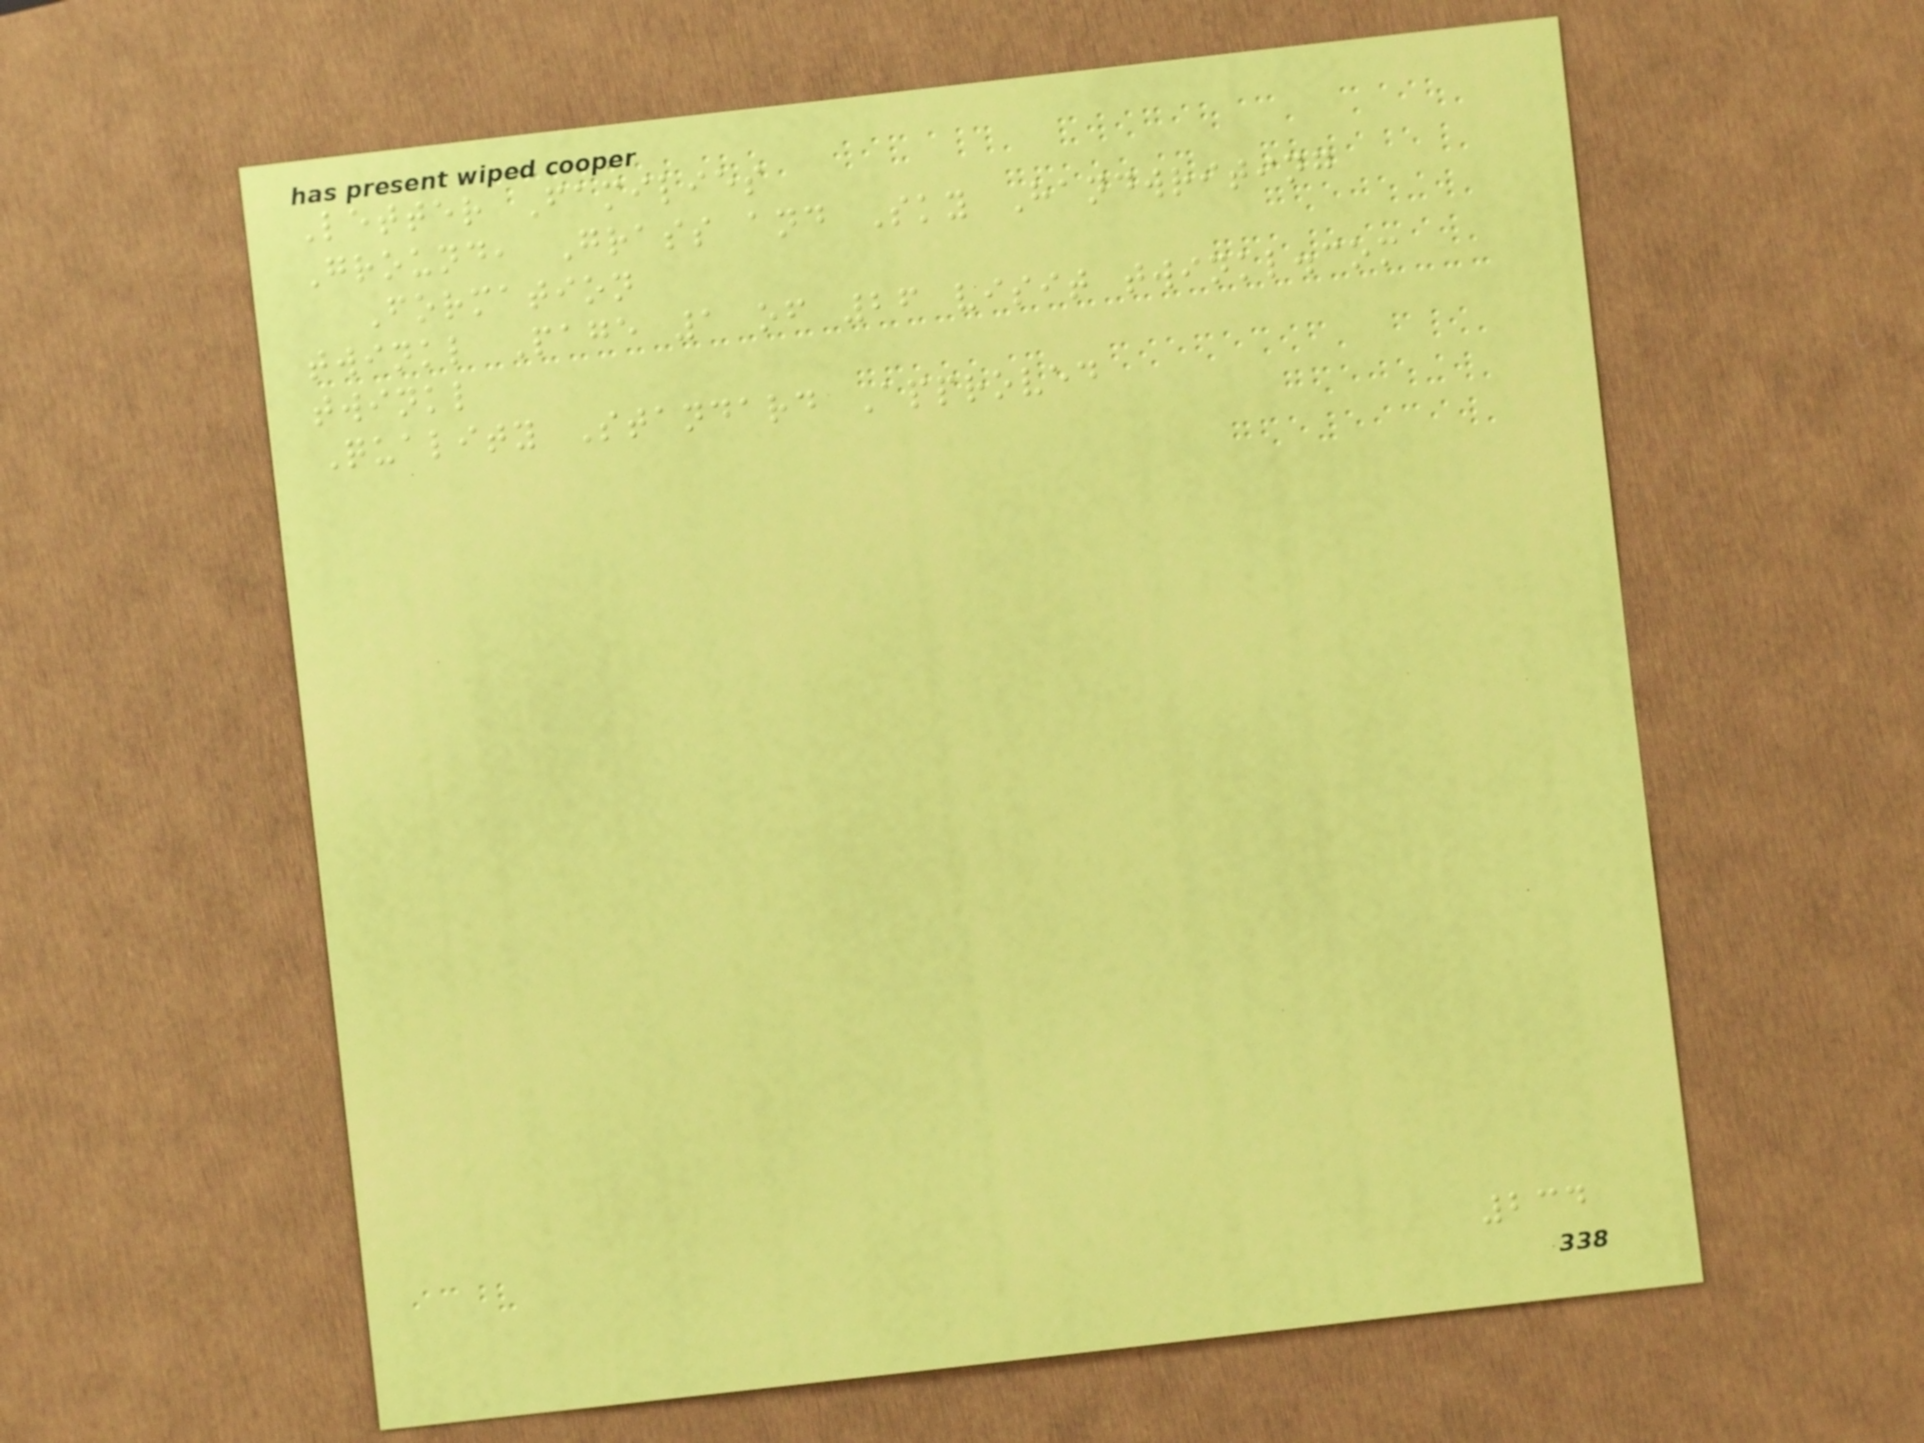Letter Families
Ground, Grass and Sky Handwriting
Formation
twinkl Page 1 of 26 visit twinkl.com
twinkl
Quality Standard Approved
234
